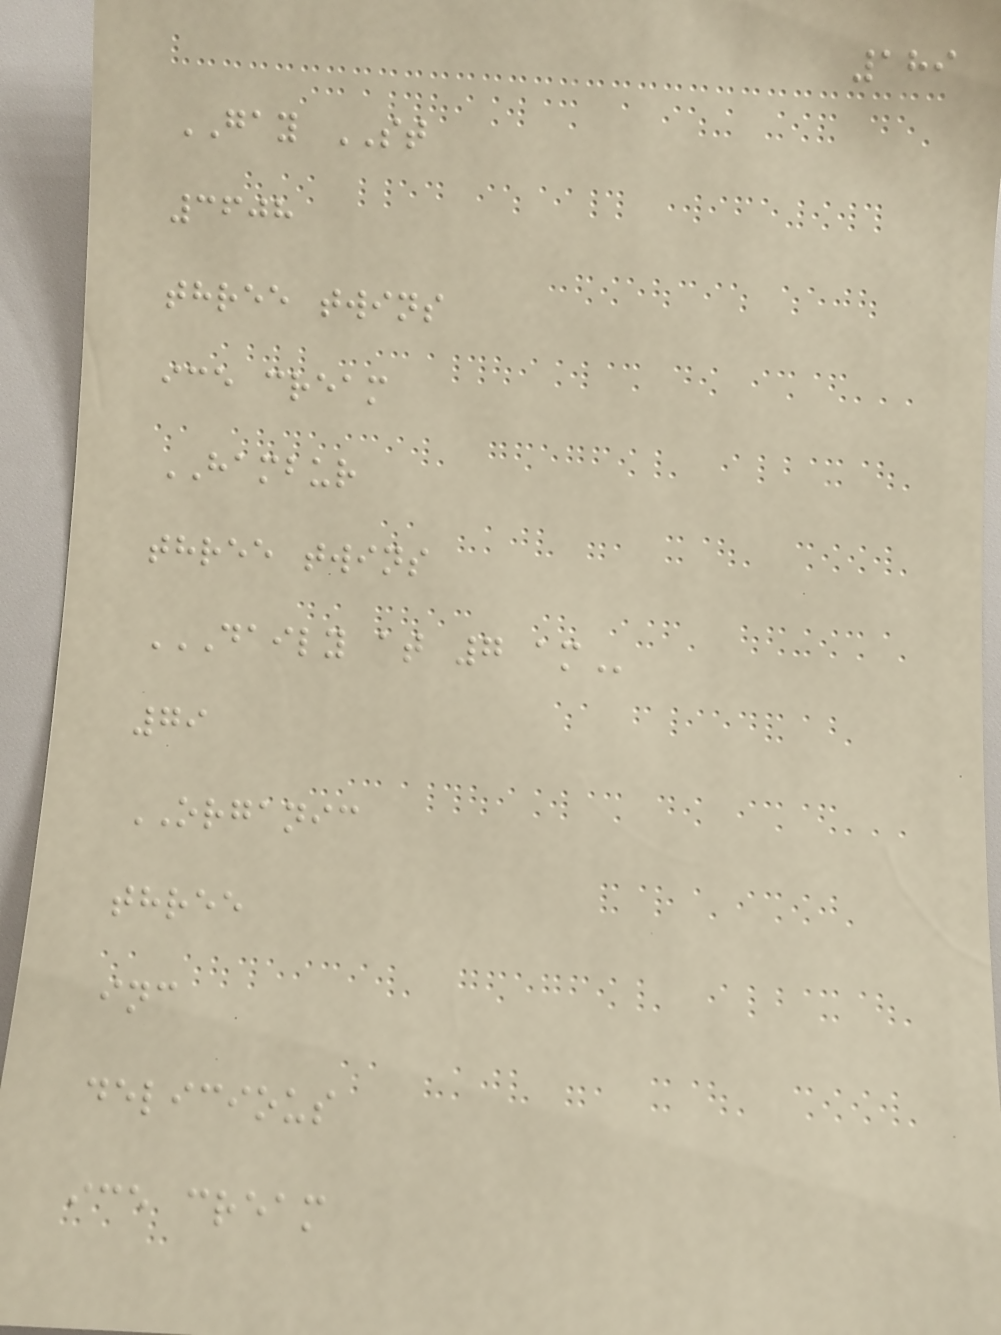189
GAY ST
3608
three twins
ice cream
HAMBUR
three twins
DAILY AT 7 AM
79
ORGANIC
three
inc
delicious
ice cream
